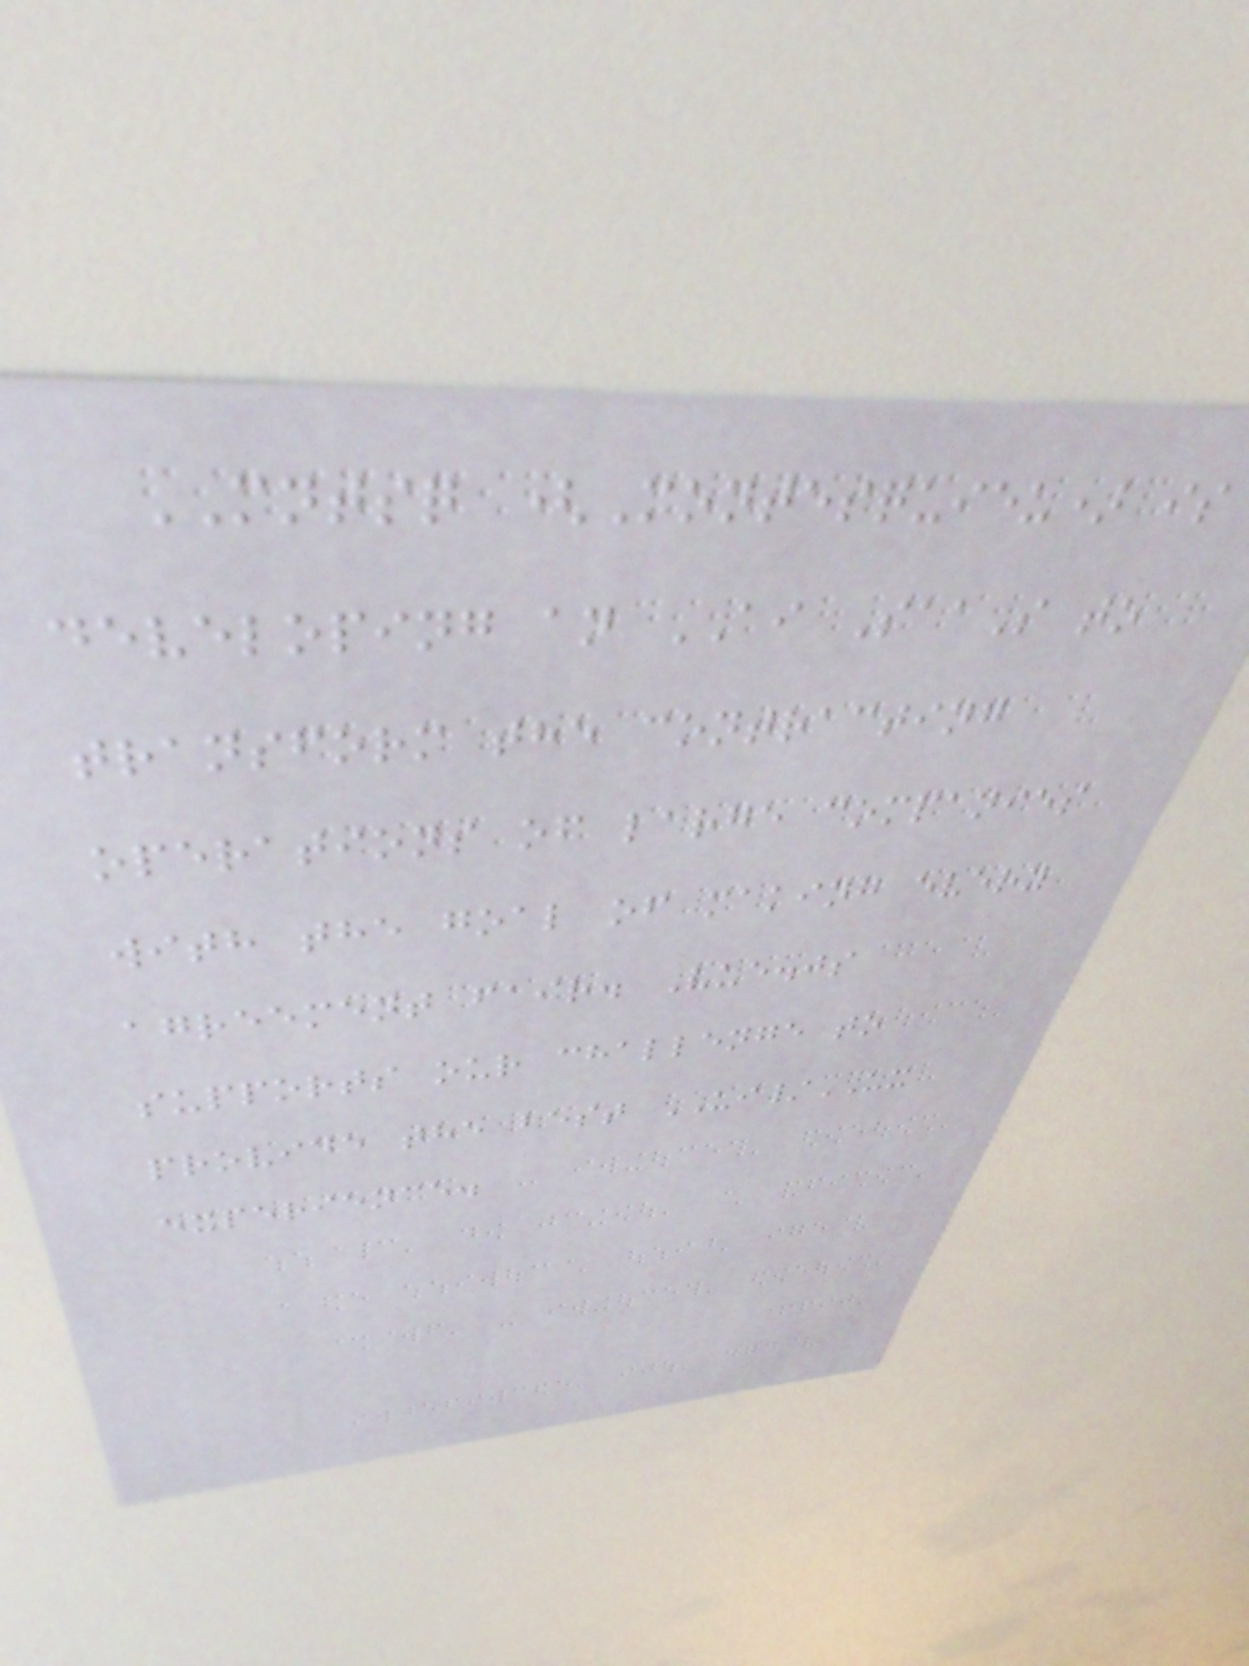MNTSQ (Montesquieu) is
developing an AI SaaS to
transform the contracting
operations of large companies
with the goal of making every
agreement fair. Vue.js
supports our challenge to
provide the best UI/UX
experience.
